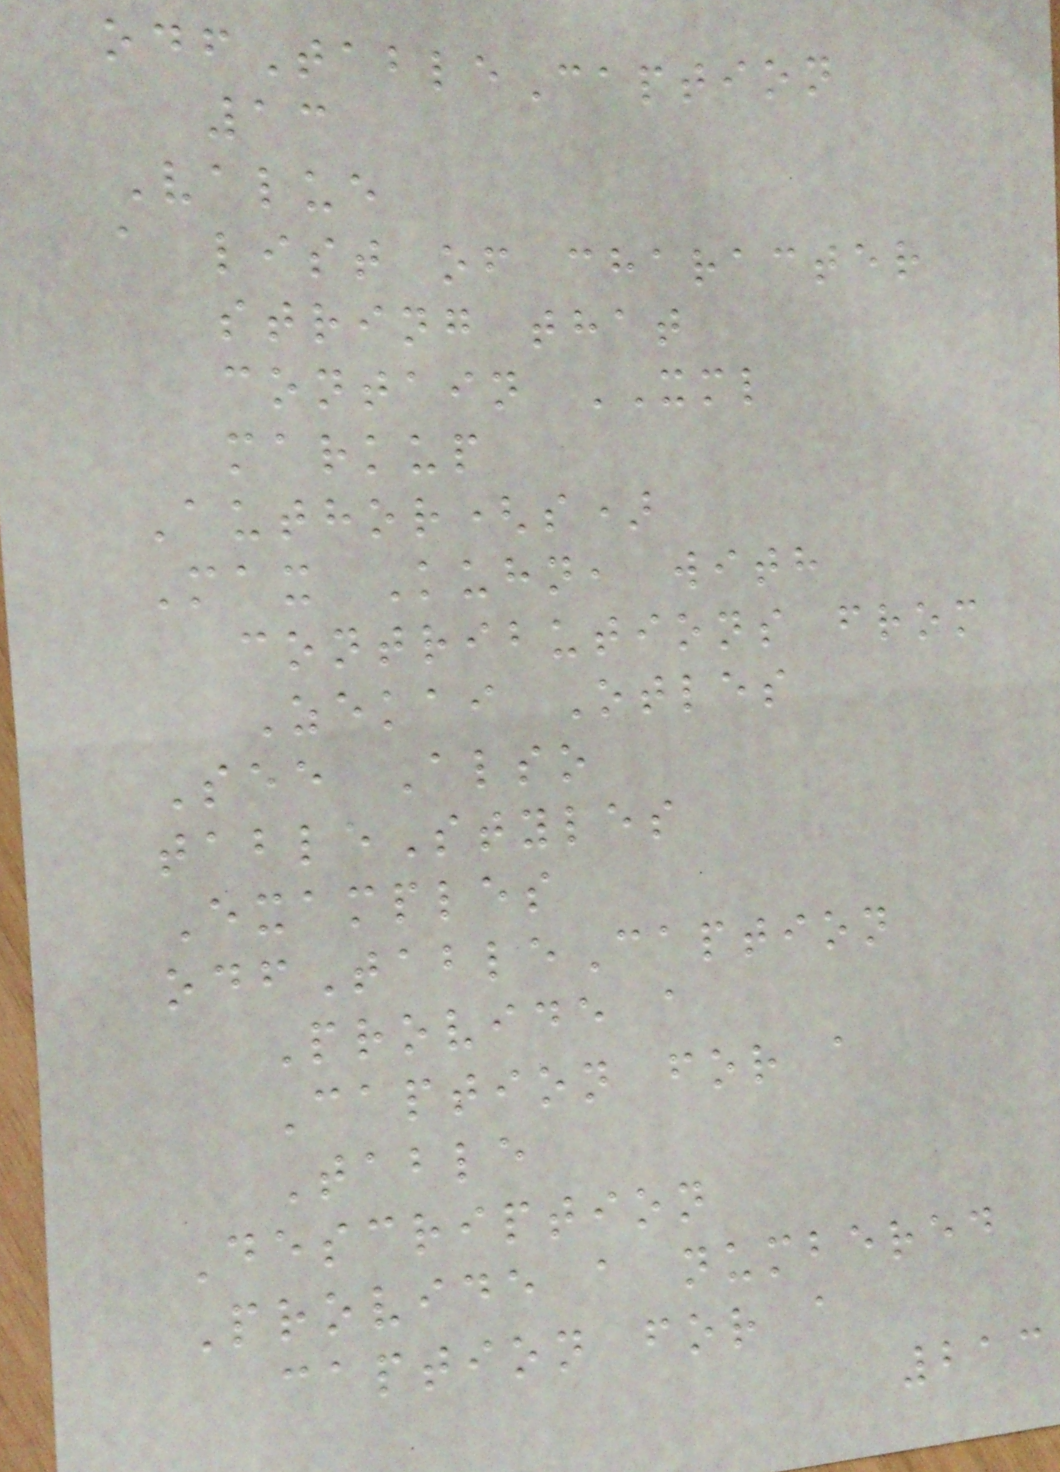odfTableCaption
13
Value
a list of character
string that
contain XML
markup
Author(s)
Max Kuhn, with
contributions from
Zekai Otles
See Also
tableStyles
Examples
odfTableCaption
Provide a
Caption for a
Table
Description
Provide a numbered
caption for a
213
